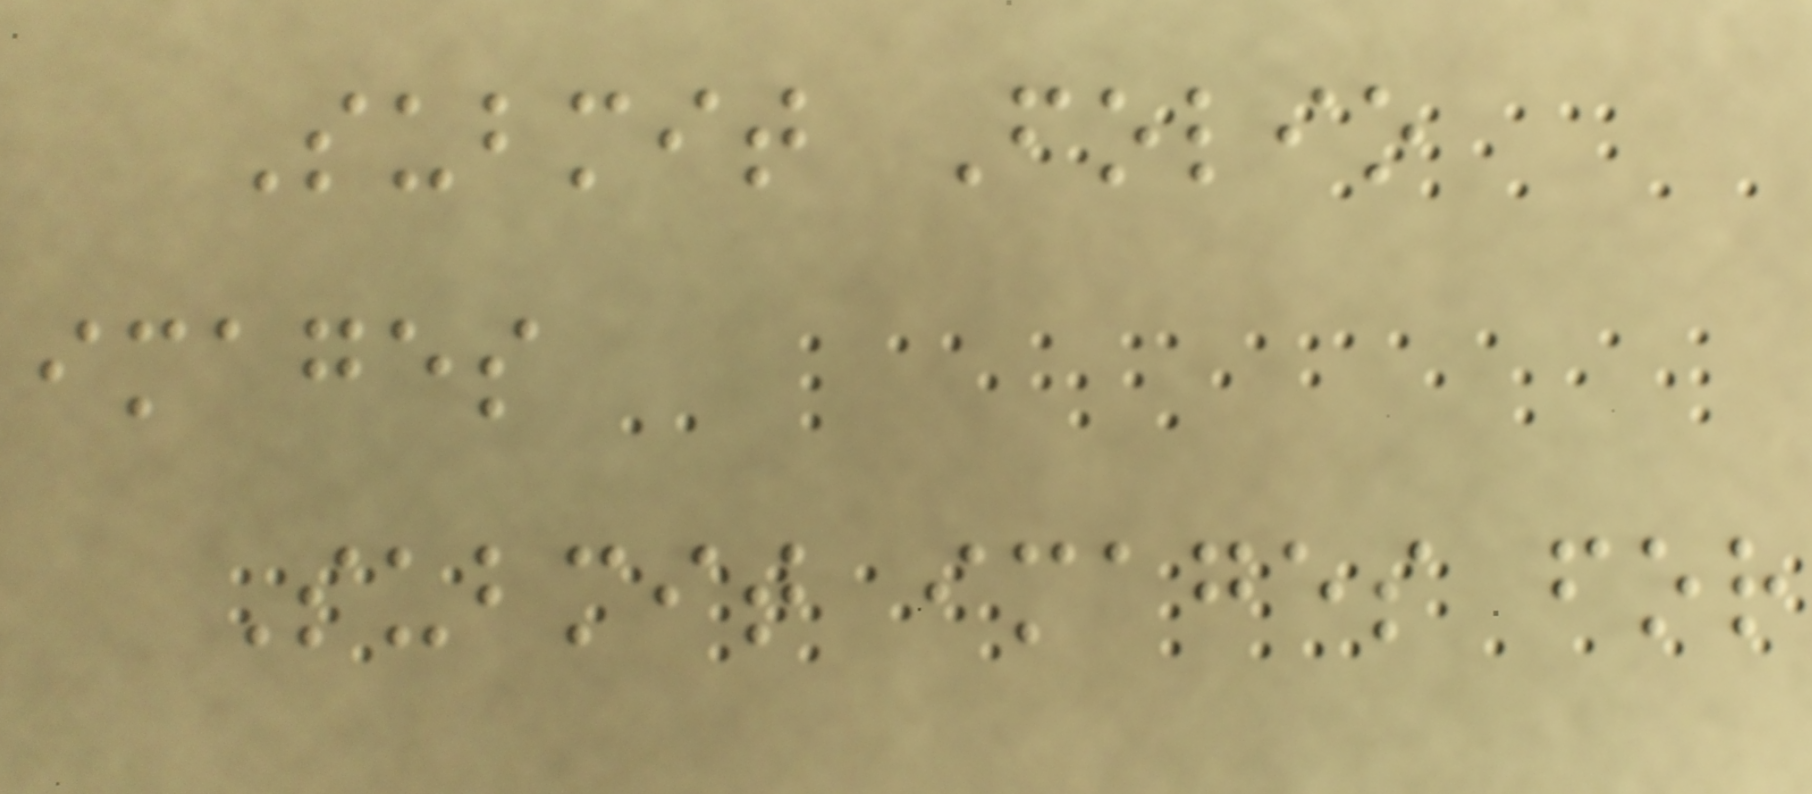Submit Folio
images
Submit images for
